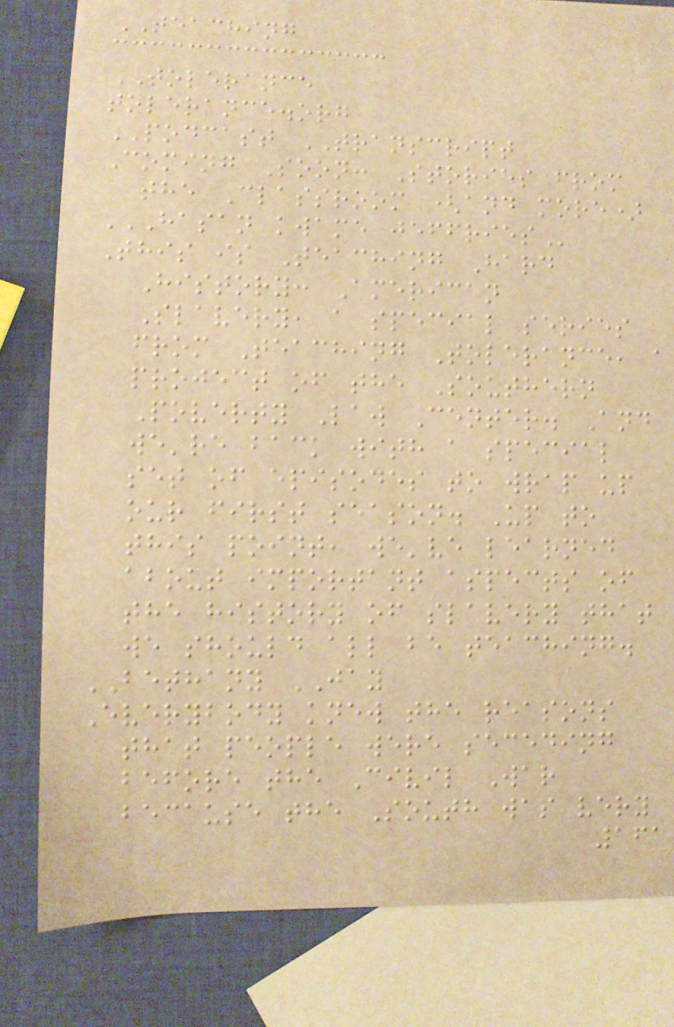TEACHING
TOLERANCE
tolerance.org
PODCAST TRANSCRIPT
Coming Soon: Stories from
the Classroom (and more)
HASAN KWAME JEFFRIES
This is Teaching Hard
History: American
Slavery, a special series
from Teaching Tolerance, a
project of the Southern
Poverty Law Center. And
we're back with a special
set of episodes to wrap up
our first season. Up to
this point, we've learned
about important aspects of
the history of slavery that
we should all be teaching.
BETHANY JAY
Everybody knew the reasons
that people were seceding
before the Civil War
because the South was very
161
